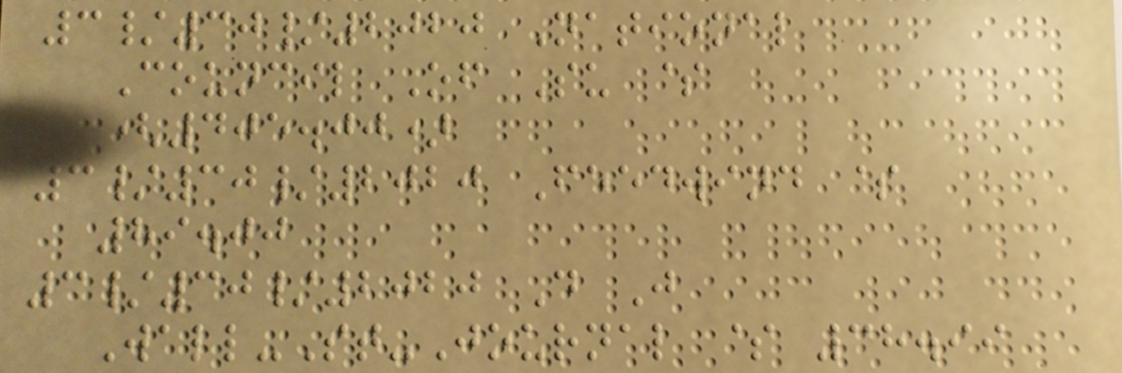3/30/2020 National
Council Of Su $
(405.00)
3/30/2020 Feedwind $
89.00
3/30/2020 D J
Wall-St-Journal $ 38.99
